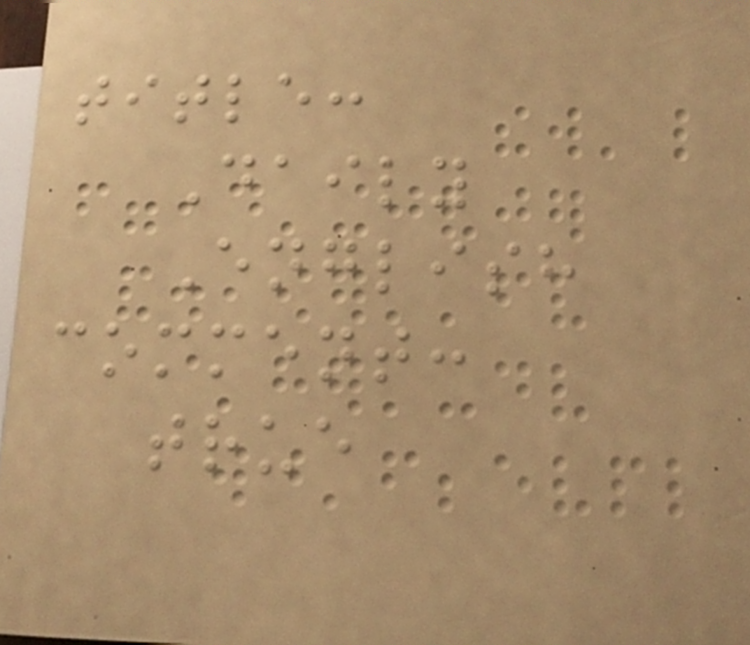title:
Daily
English
comment:
true
